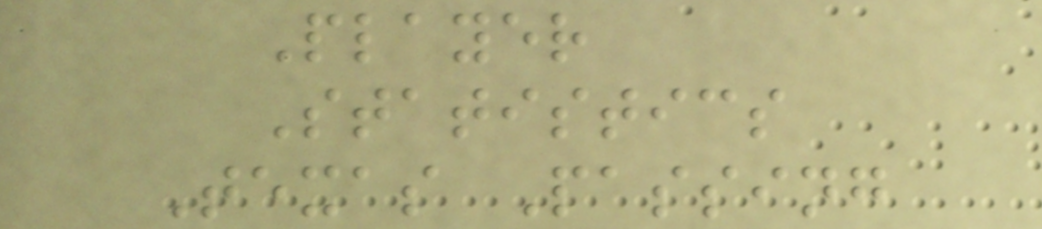Player
Statistics
Texas Passing
